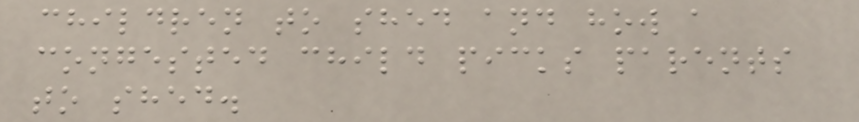children to shed and how a
congested child picks parents
to shed.
